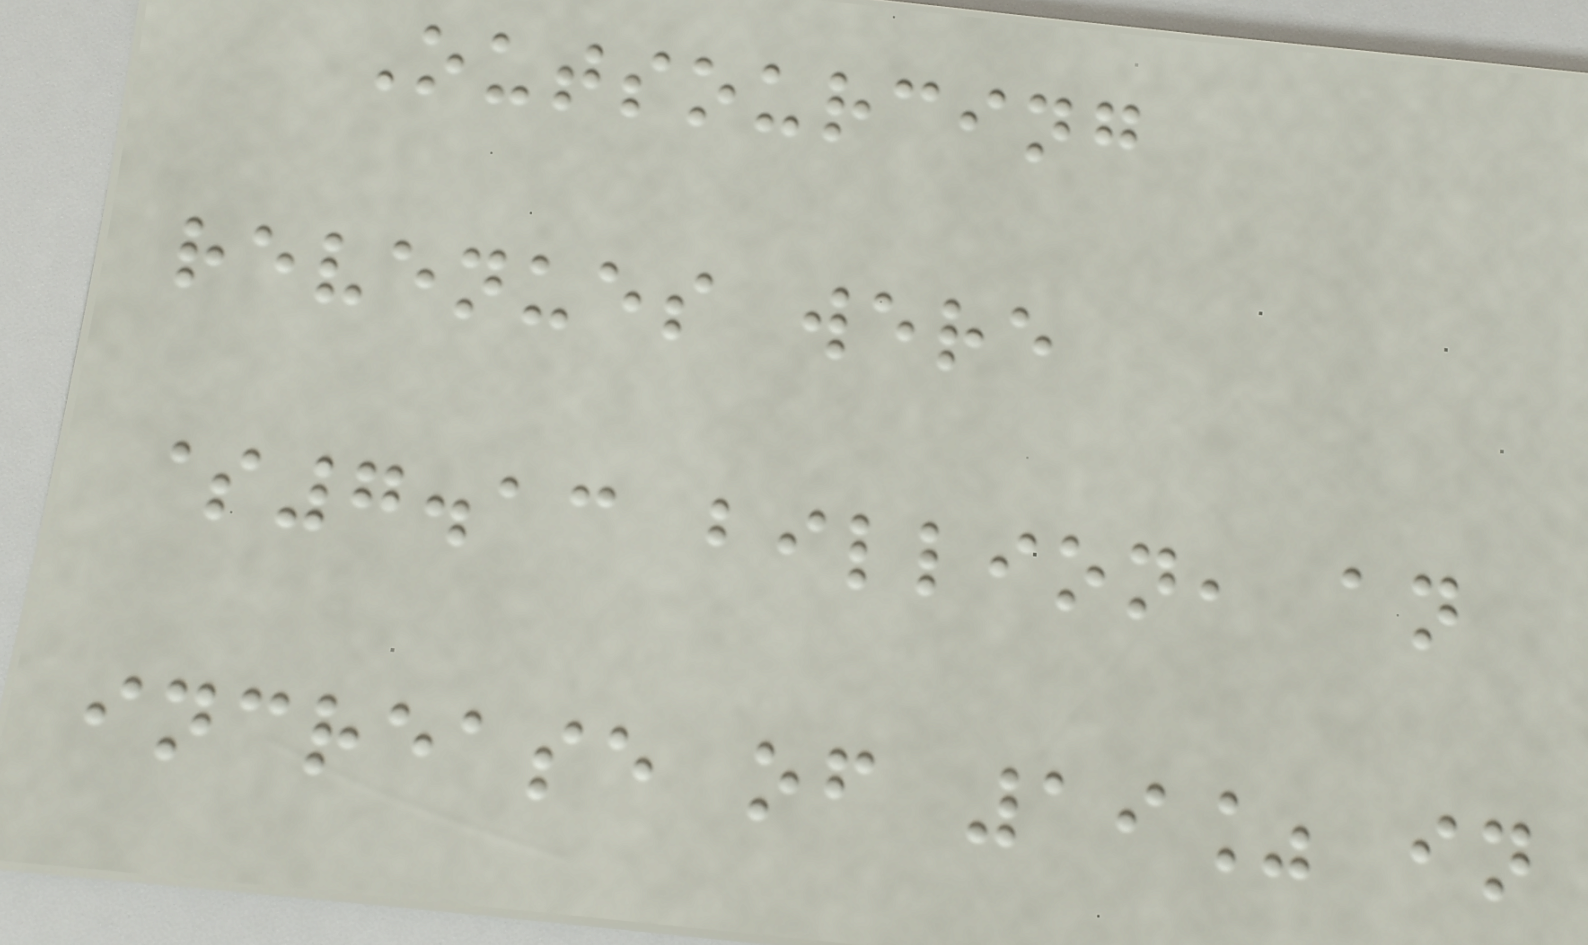Outsourcing
revenues were
$7.13 billion, an
increase of 19% in
